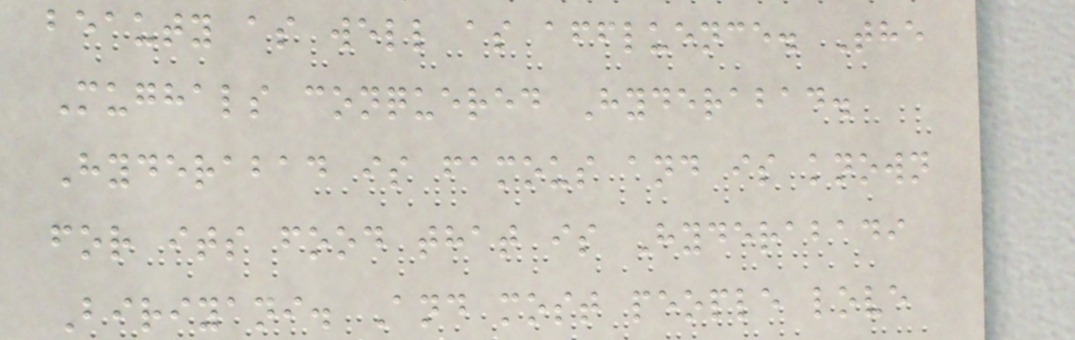beauty as well as affluence. The
Mughals conquered Hyderabad.
Hyderabad is famous and is known
for its food that is Hyderabadi
Biriyani. And most people love
